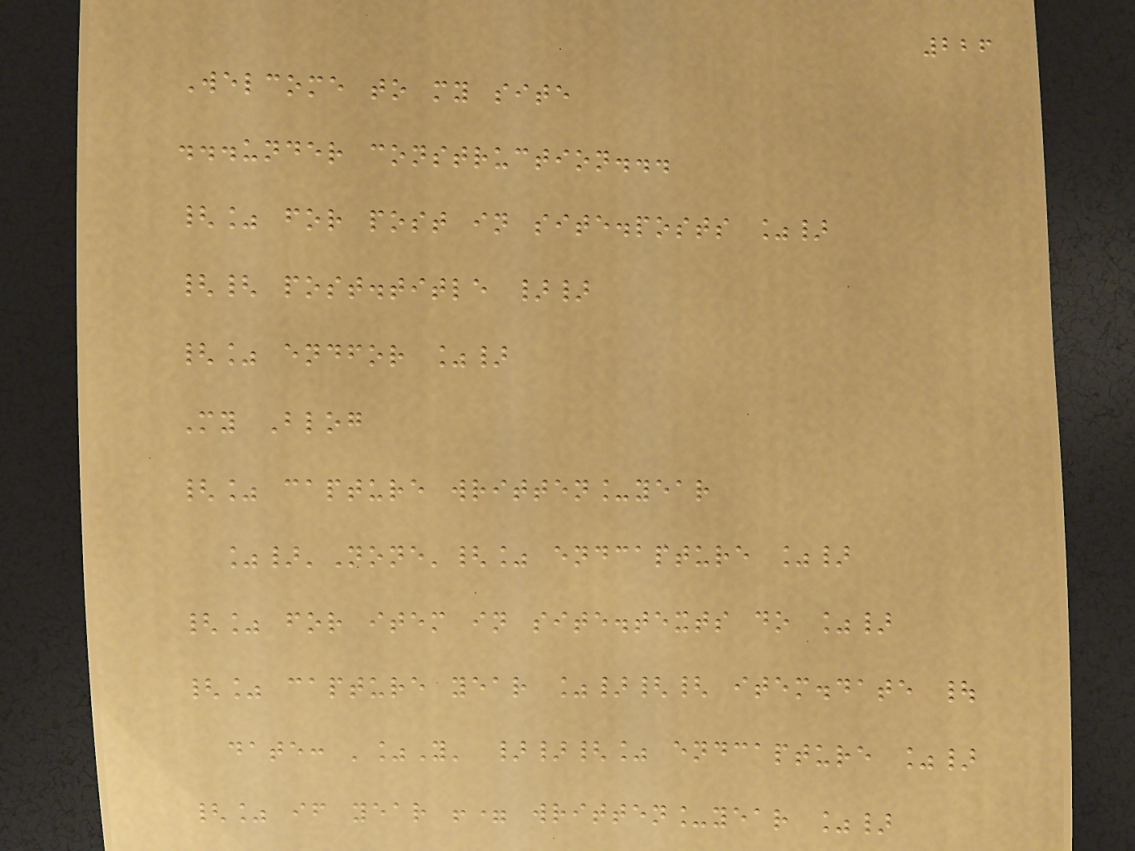226
Welcome to my site
...under construction...
{% for post in site.posts %}
{{ post.title }}
{% endfor %}
My Blog
{% capture written_year
%}'None'{% endcapture %}
{% for item in site.texts do %}
{% capture year %}{{ item.date |
date: '%Y' }}{% endcapture %}
{% if year != written_year %}
